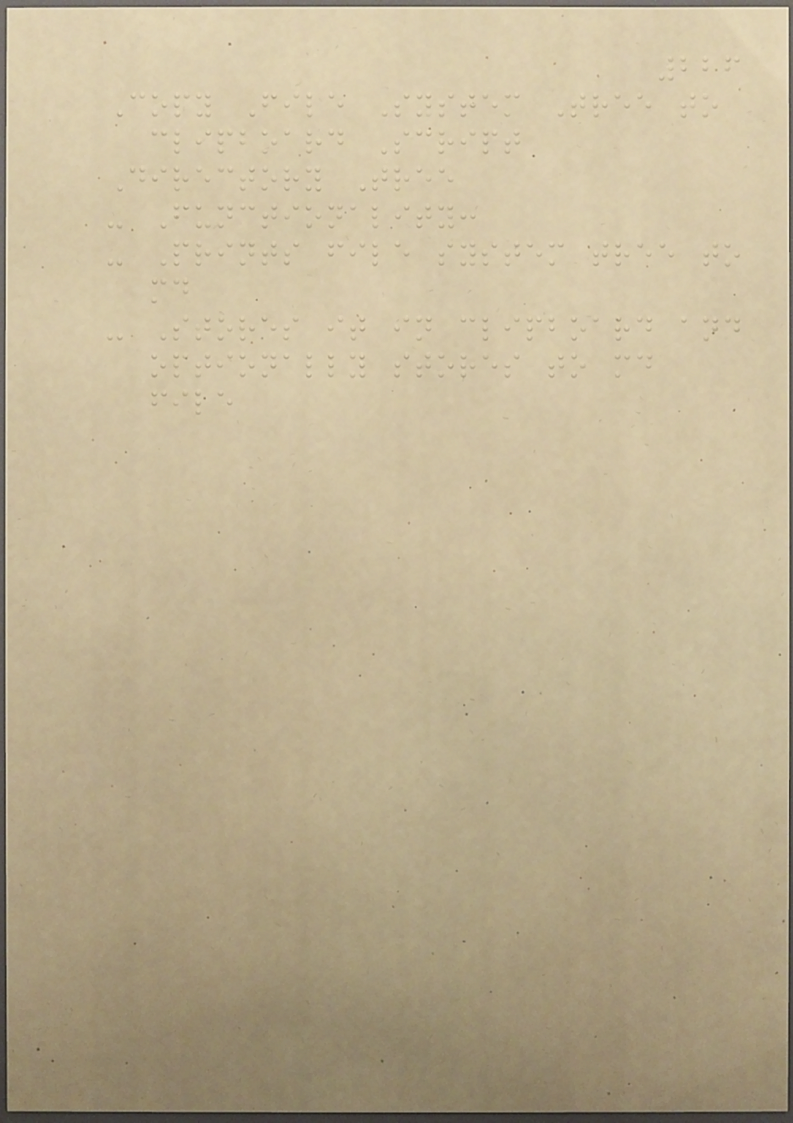226
Copy File System Tree to
clipboard Script
Directory Tree
- Functionality:
- Prints file system tree to
md
- Stores it in clipboard and
optionally stores to md
file
